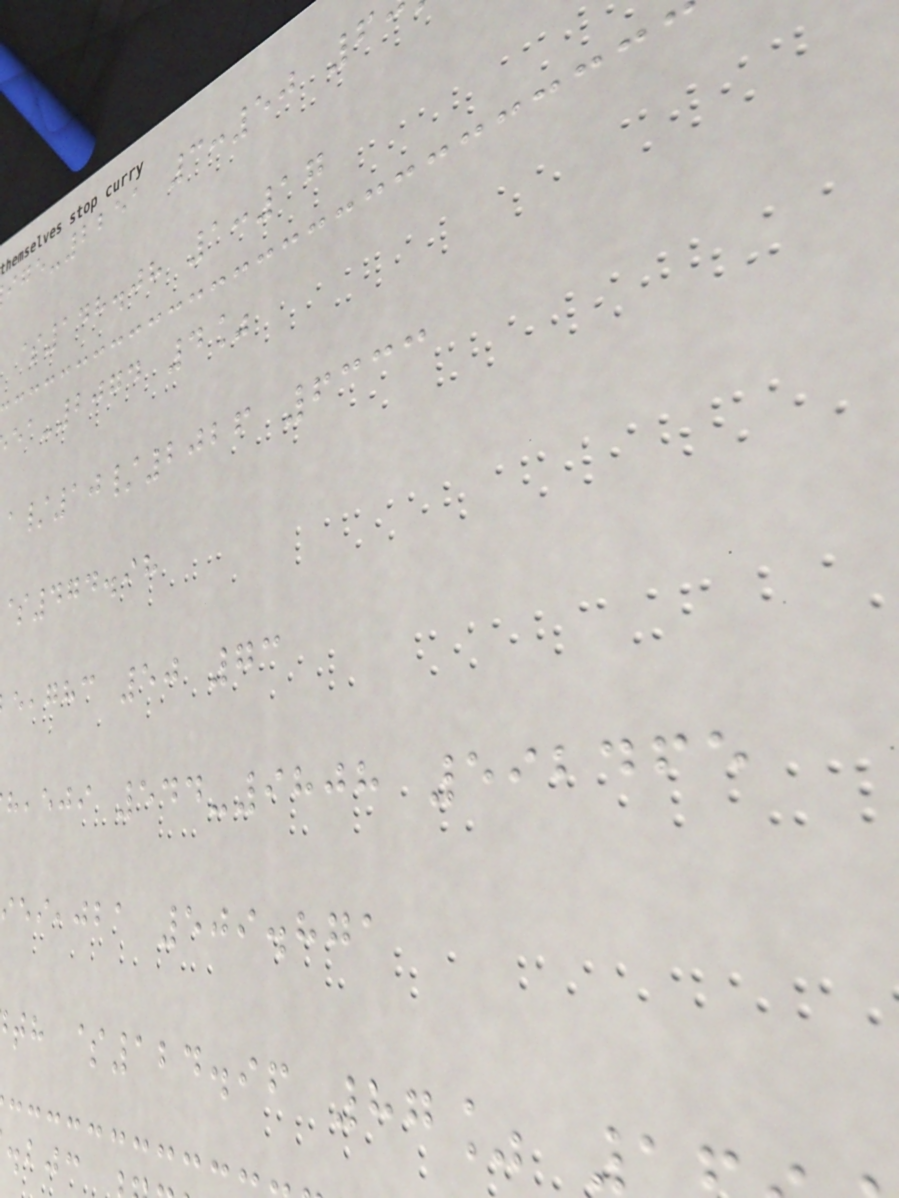-2251 3:50 6
$148.08 1:17
-2074 4%
/10/2026 6333
$474.98
,ghc 50 73
,eji 544-9808 592465
,jba 509.871
th $124.96 87%
.bjc
